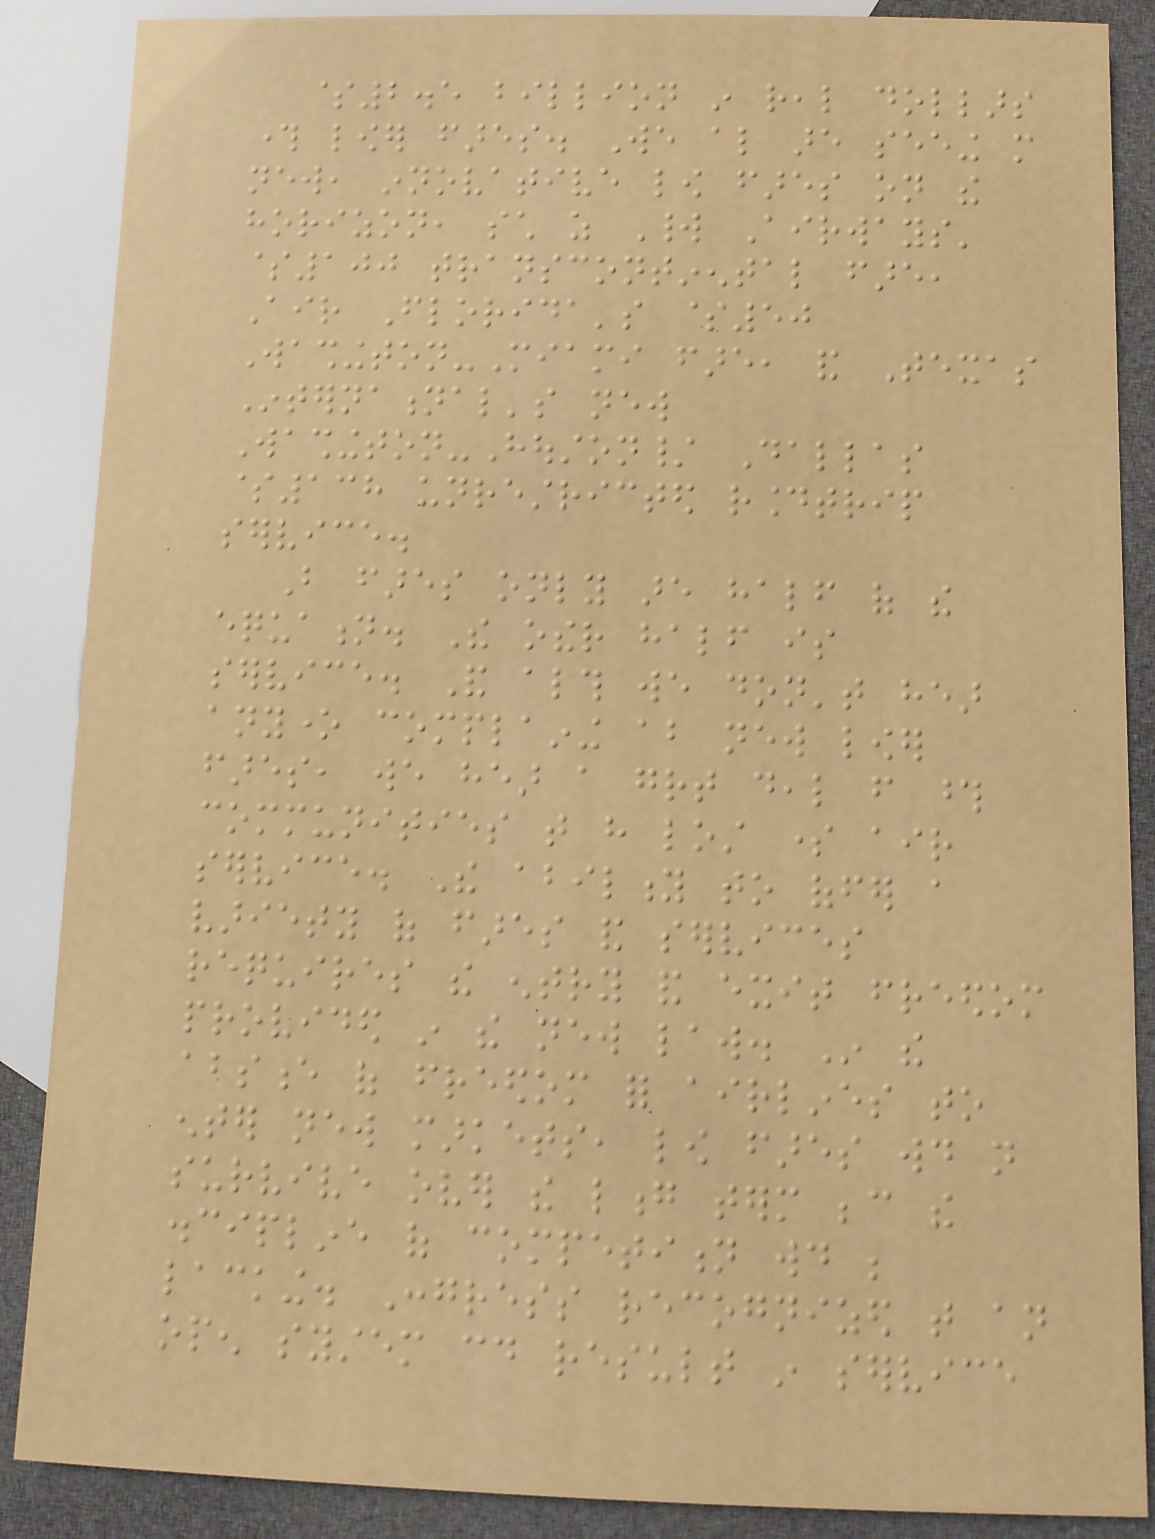$2.5 billion in real dollars
through lower fares. We also are seeing more
new, innovative low fares on the
horizon, such as World Airways'
$100 transcontinental fare,
Air Florida's $50
Washington-Miami fare, and Texas
International's new
Washington-Houston/ Dallas
$138 unrestricted roundtrip
service.
But fares only are half of the
equation. The other half is
service. And although we don't hear
anyone complaining about new lower
fares, we hear a great deal from those
communities that have lost some air
service. The ability to offer a
variety of fares and services
requires the entry and exit freedom
provided in the new law. In the
absence of freedom for airlines to
enter new markets, low fares would not
survive over the long term because the
discipline of competition would be
lacking. Congress recognized that an
open system could result in service
